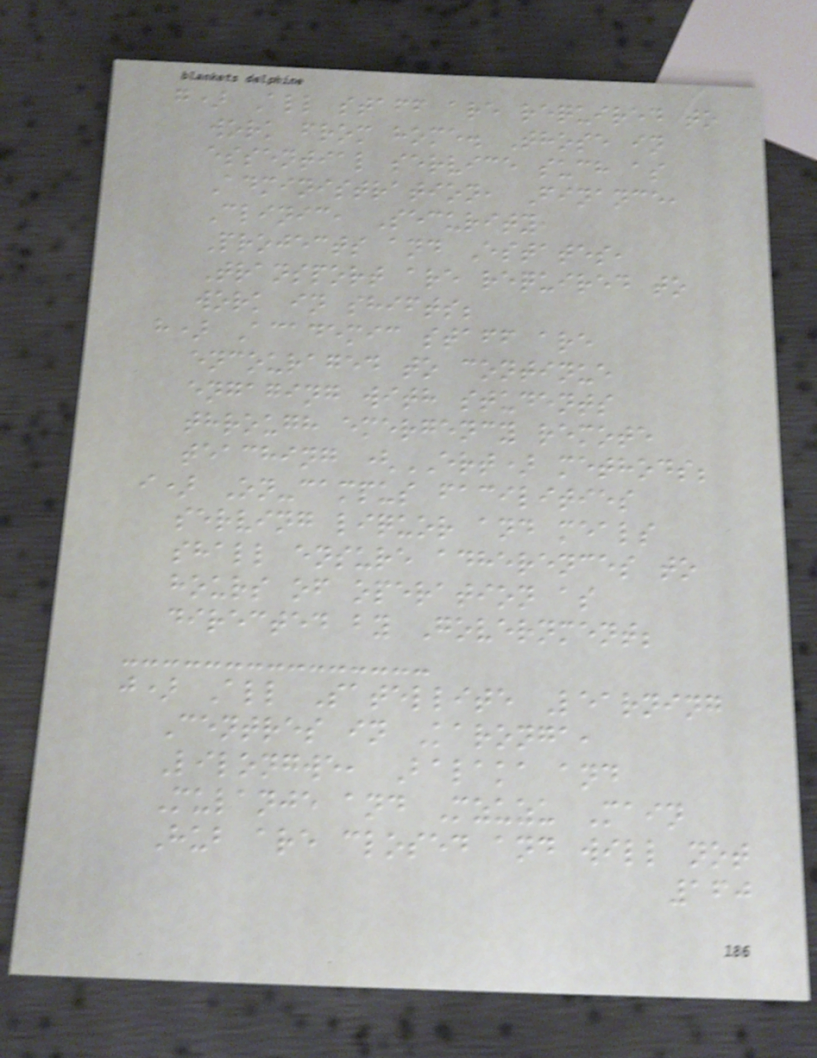g) All staff are required to
work from home. Those in
essential service such as
Administration, Finance,
Clinic, Security,
Projects and Estates,
Transport are required to
work in shifts;
h) Academic staff are
encouraged to continue
engaging with students
through emergency remote
teaching (ERT) methods;
i) On-campus facilities
serving liquor and meals
shall ensure adherences to
hours of operation as
directed by Government;
j) All Satellite Learning
Centres in Karonga,
Lilongwe, Balaka and
Mulanje and Mzuzu Main
Hub are closed and will not
160
